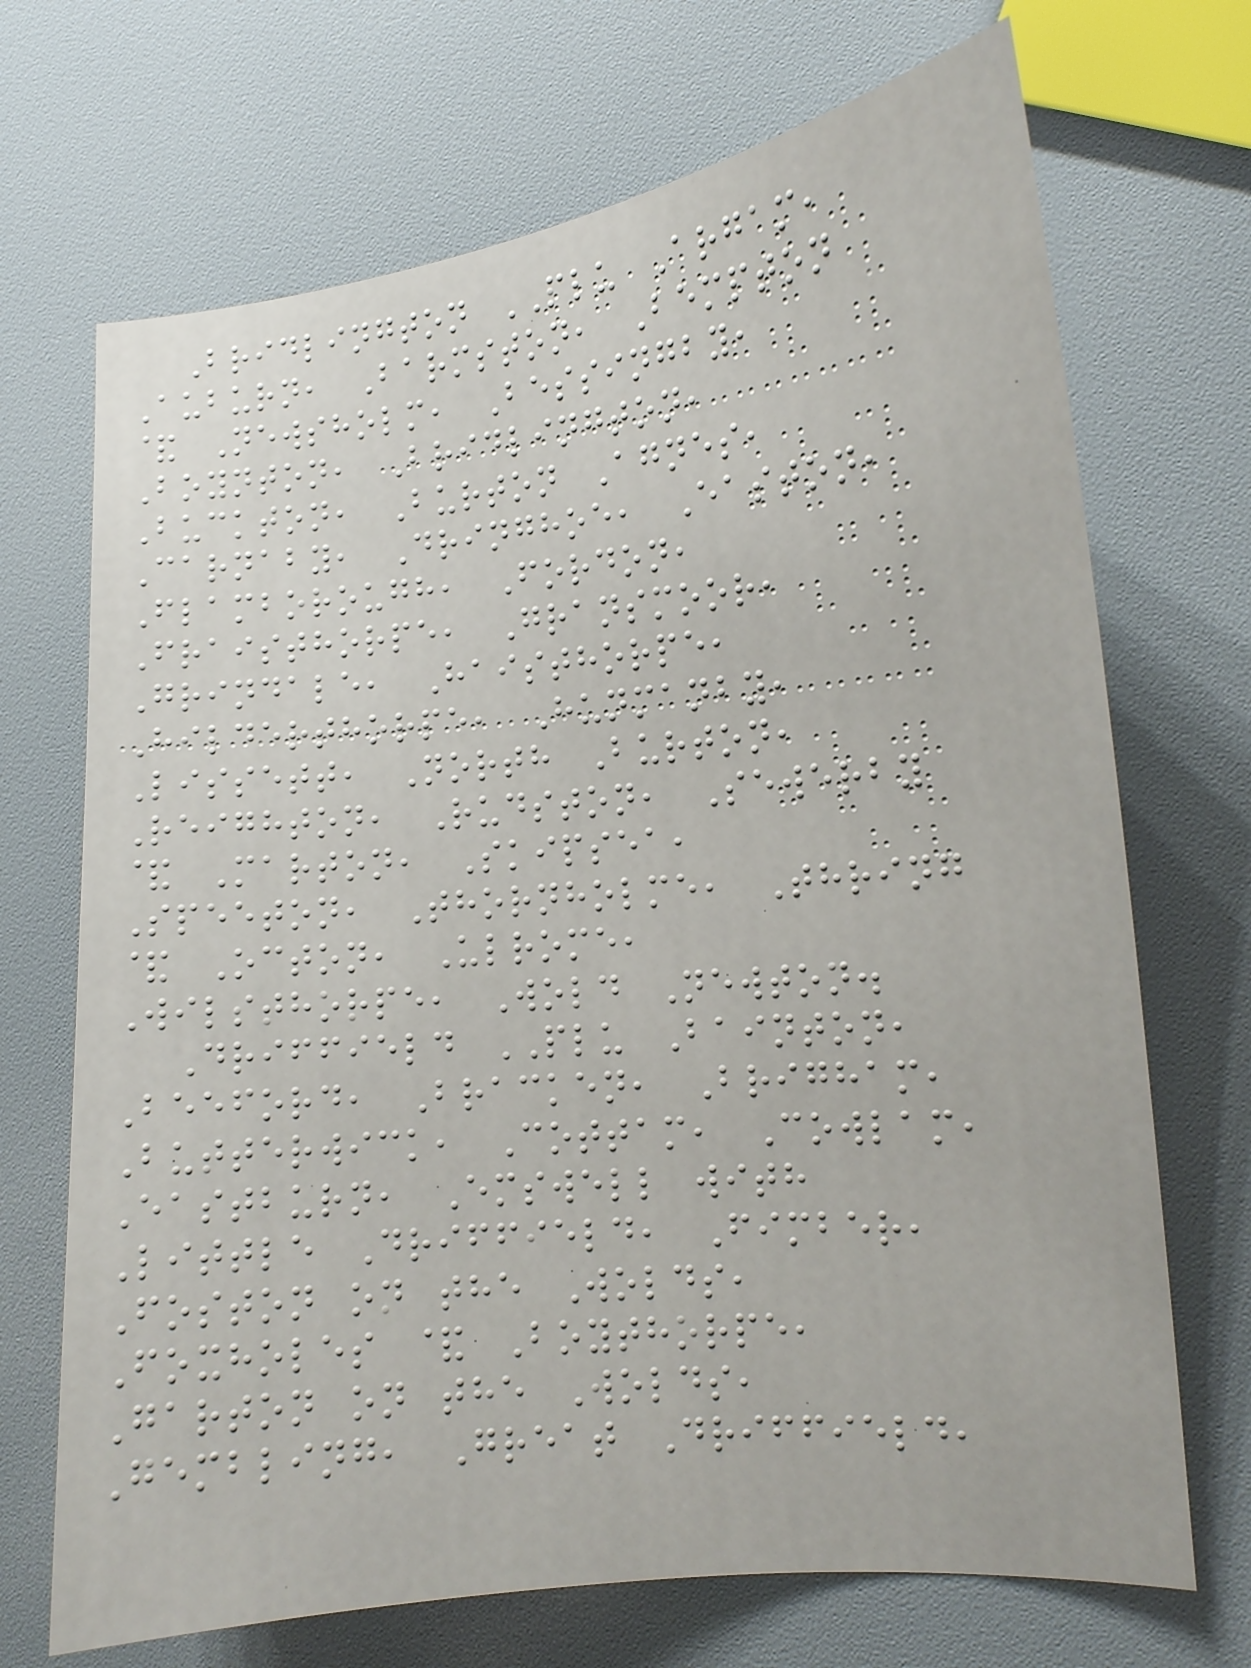Bridlington PLU Argam,
Auburn, Barmston, Bempton
& Newsholm, Bessingby,
Boynton, Bridlington,
Buckton, Burton Agnes,
Carnaby, Dringhoe, Easton,
Flamborough, Fordon,
Fraisthorpe, Gransmoor,
Grindale, Haisthorpe,
Hilderthorpe, Hunmanby,
Lissett, North Burton,
Reighton, Rudston, Sewerby
& Marton, Skipsea,
Speeton, Thornholme, Thring
& Octon, Ulrome,
Wilsthorpe, Wold Newton.
Driffield PLU Bainton,
Beeford, Bracken, Brigham,
Butterwick, Cottam, Cowlam,
Eastburn, Emswell with
Little Driffield, Fimber,
Foston on the Wolds,
Foxholes & Boythorpe,
Garton on the Wolds,
Gembling, Great Driffield,
